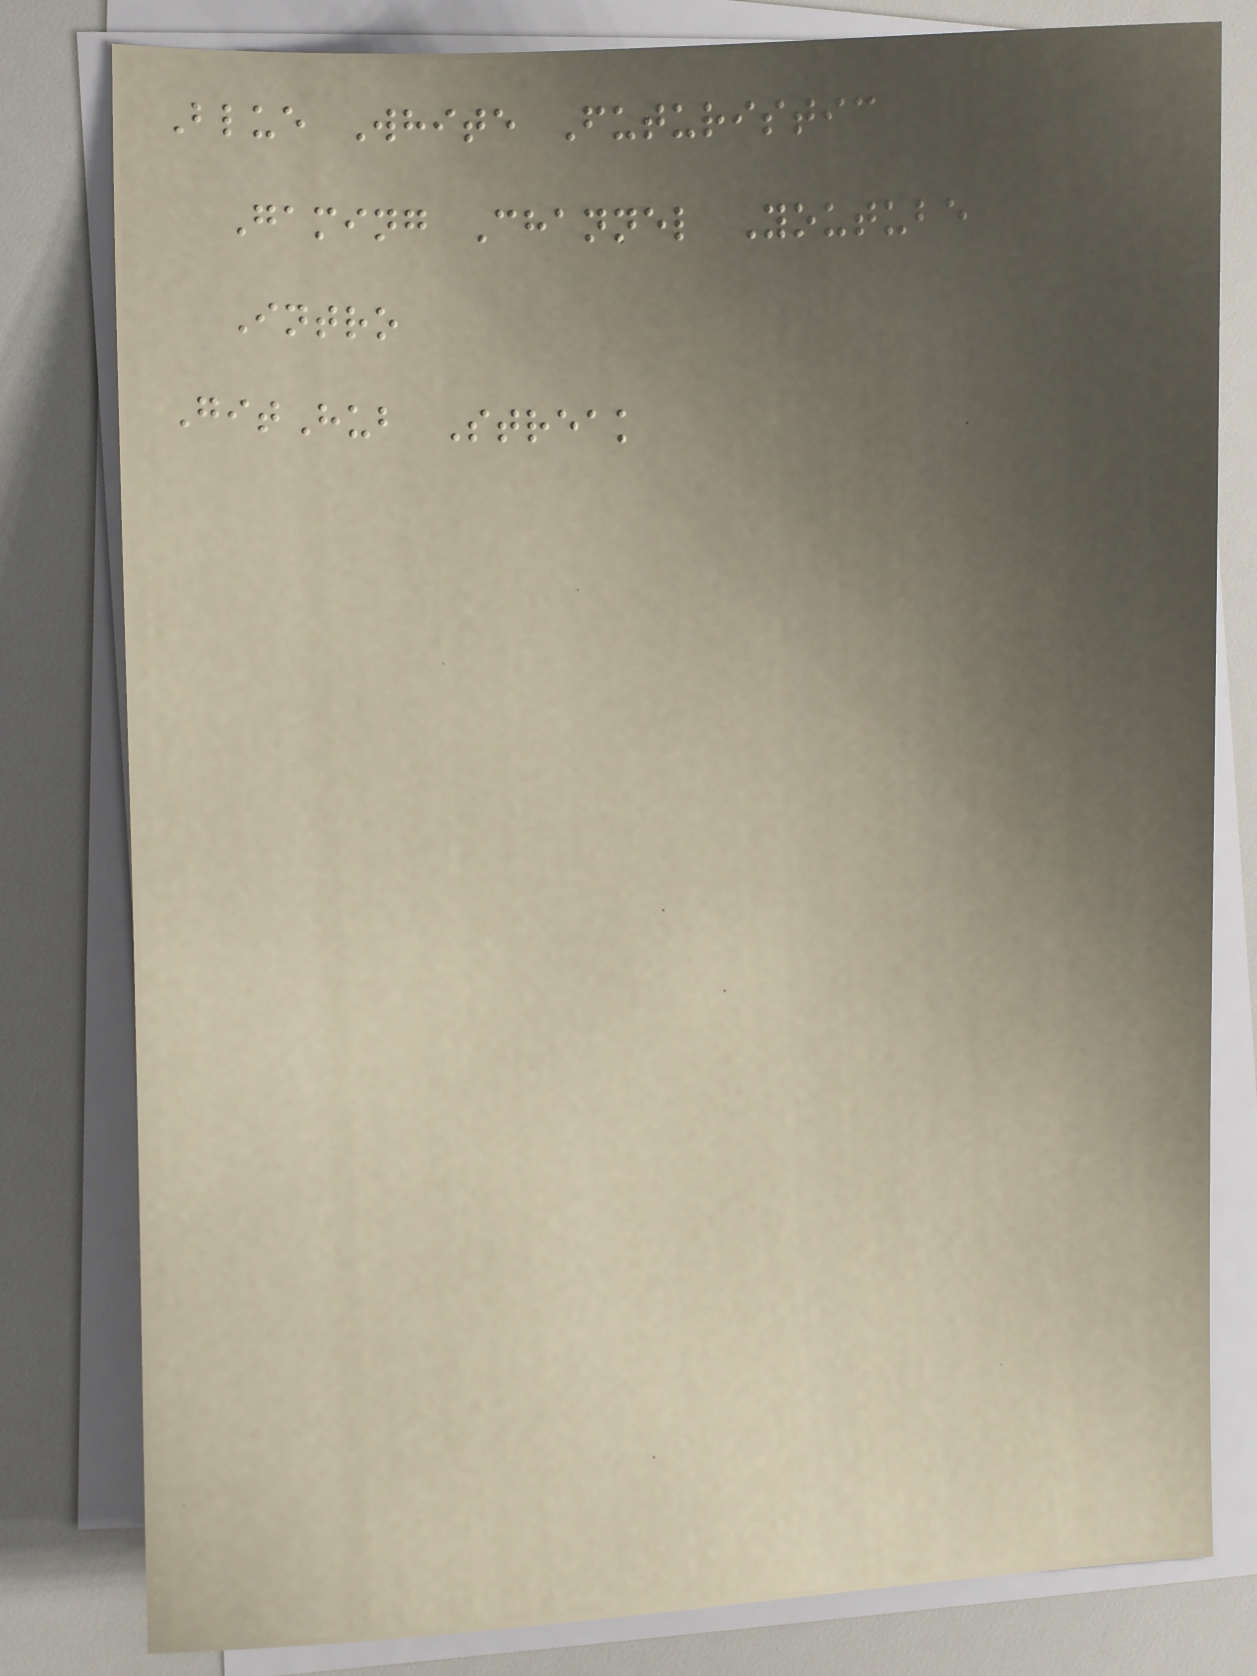Blue White Futuristic
Gaming Channel Youtube
Intro
GitHub Streak
